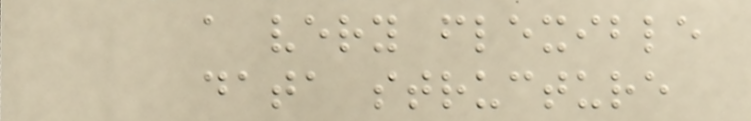a very flexible
data structure
